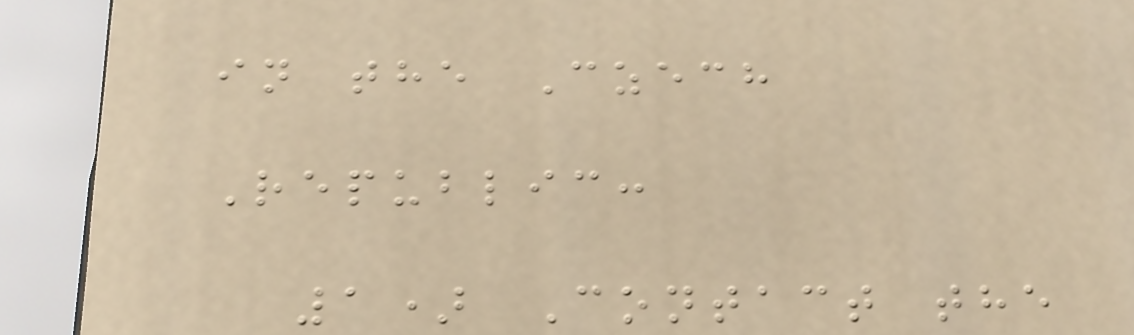in the Czech
Republic:
1) Contact the
